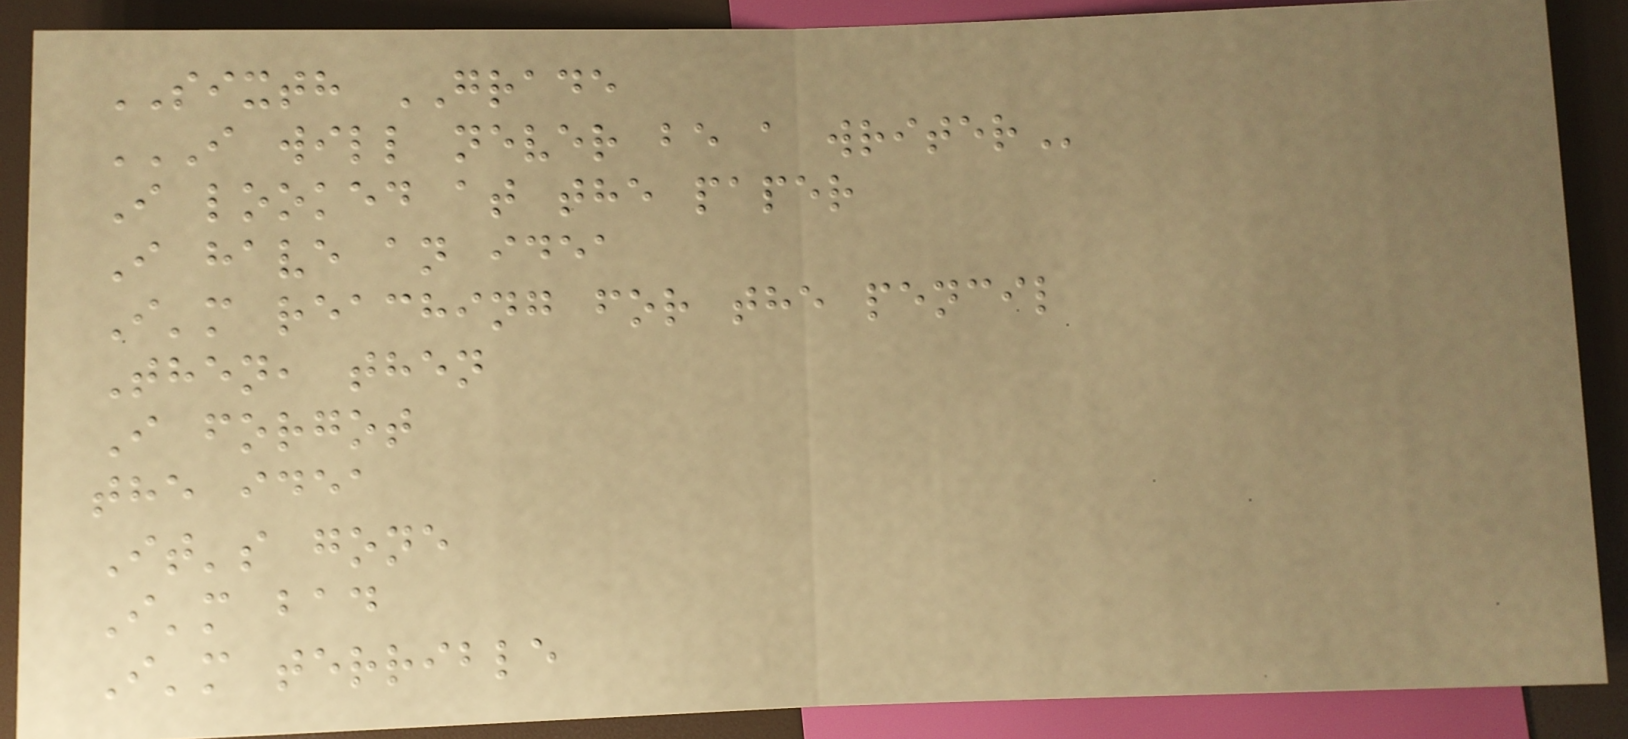SIXTH GRADE
I WILL NEVER BE A WRITER
I looked at the paper
I have an idea
I'm reaching for the pencil
Then, then
I forgot
the idea
It's gone
I'm bad
I'm terrible
